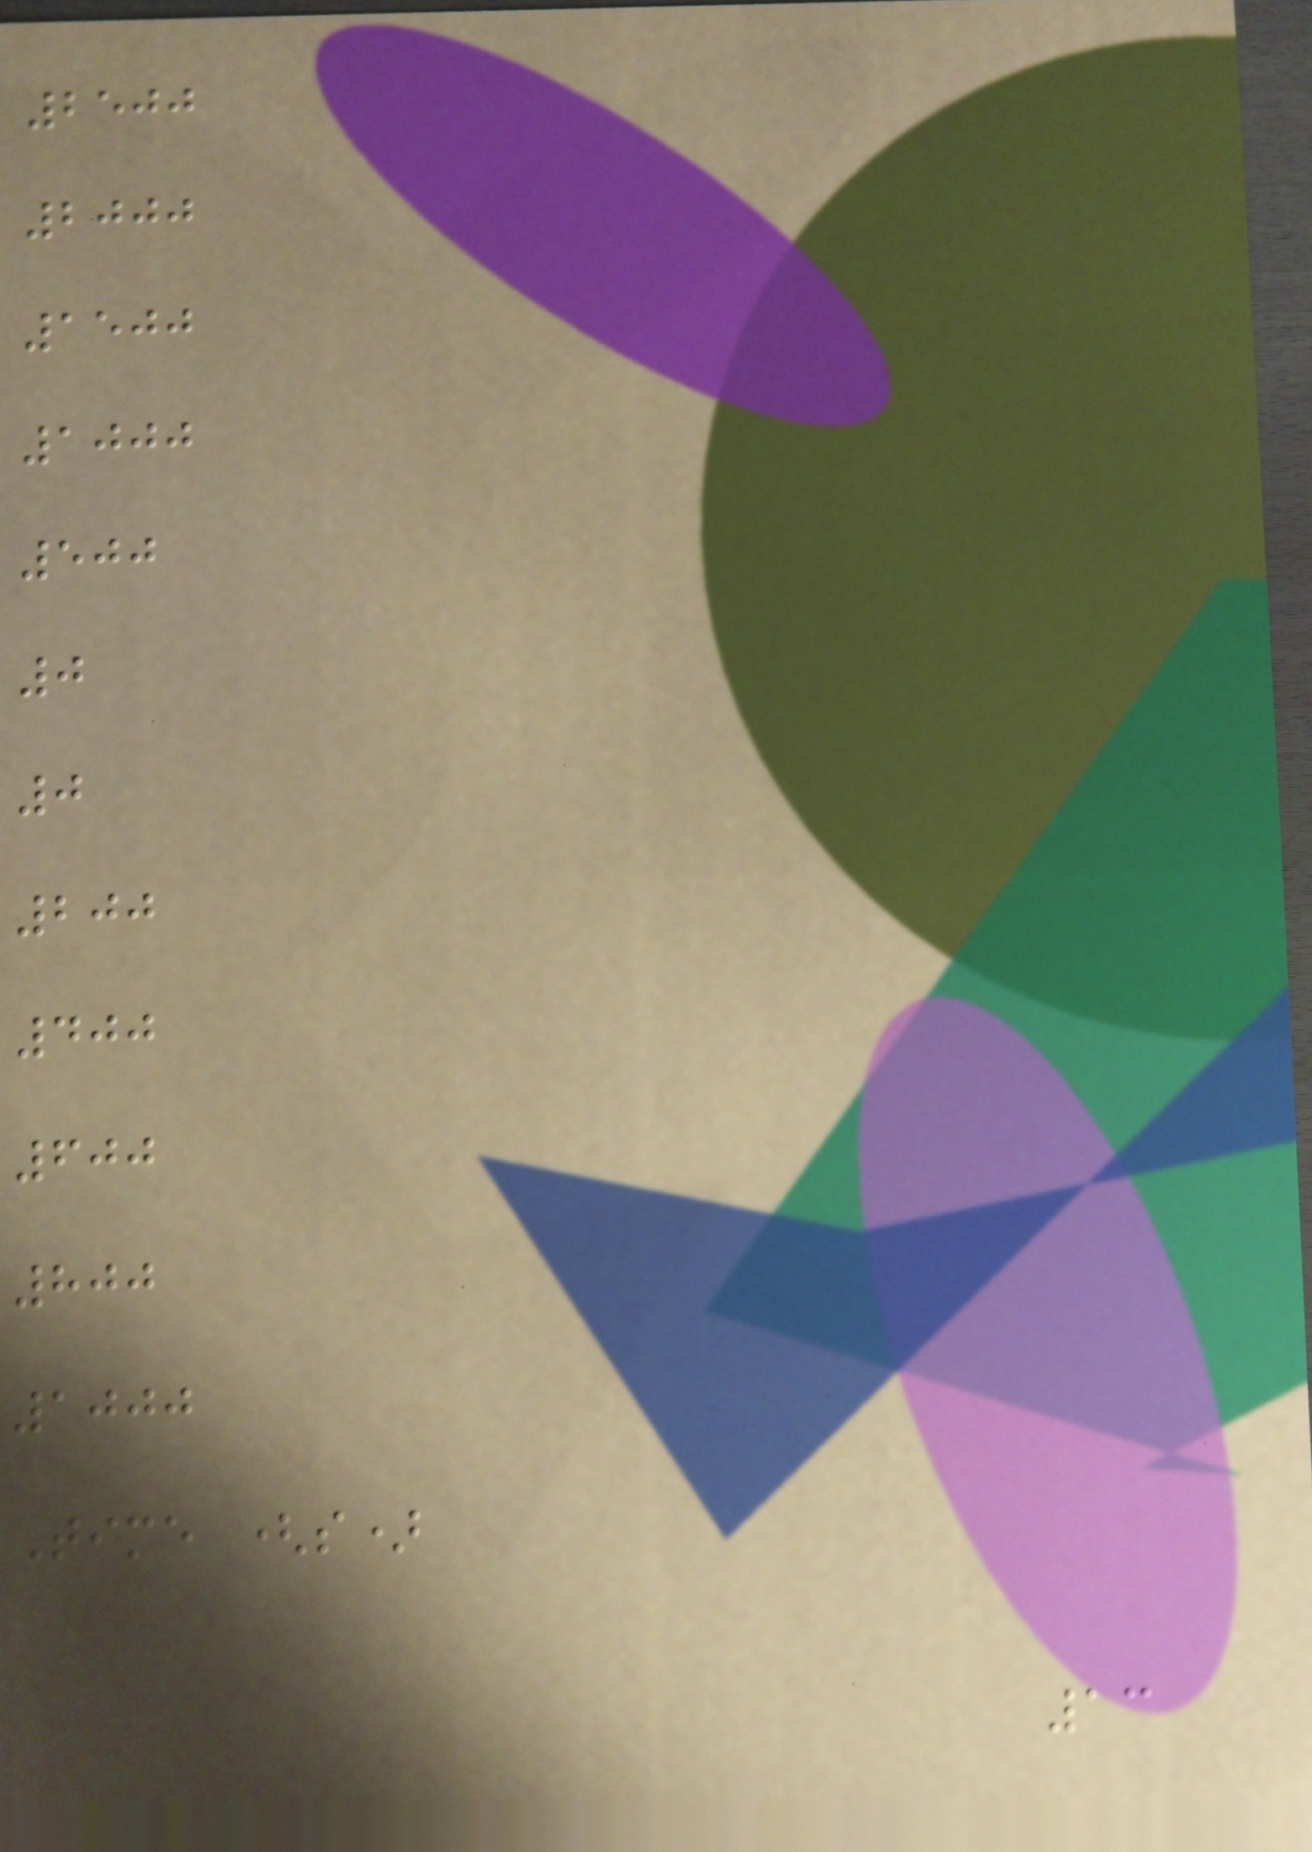2500
2000
1500
1000
500
0
0
200
400
600
800
1000
Time (s)
13
